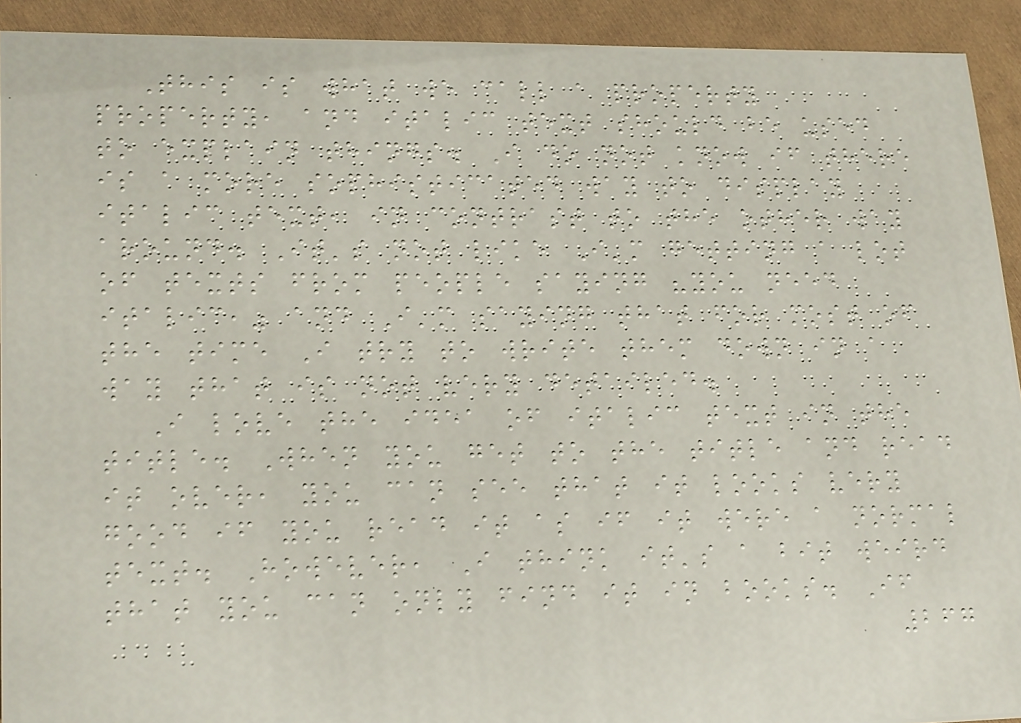This is what we call a property
property, and italic text should be used
to explain things. I do not know if there
is a more sophisticated way to display
italic text, in contrast to the other way
around. It's not like I'm getting a lot
of texts from people saying "you need
italic," and I'm saying that for most of
the time I try to write them down in a
way that is not very detailed.
I love the idea of italic text in the
title. When you get to the title and read
it over, you can see that it looks very
good if you read it as if it were a normal
text. However, I think it's a bit weird
that you can only find it in books. If
267
